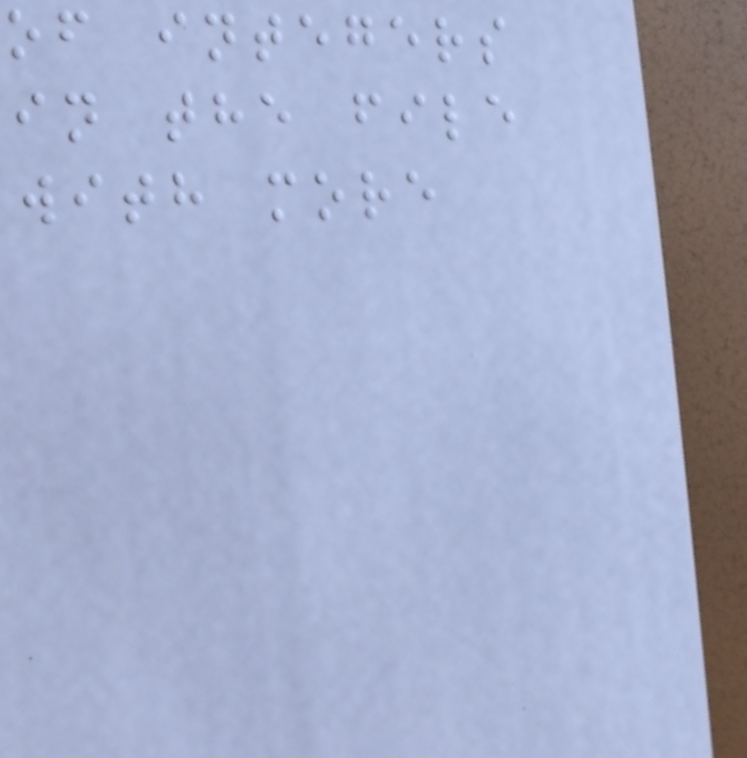of integers
in the file
with more
